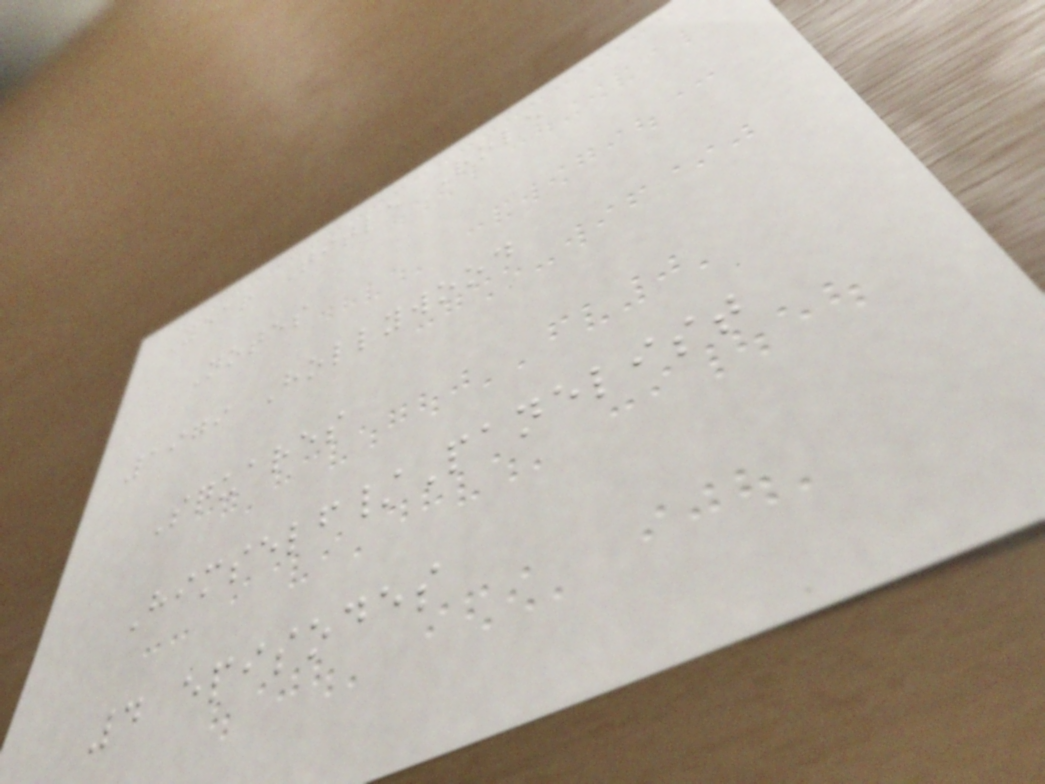Year Title Role
Notes
1979 Hollywood
Squares
Himself/Panelist
4 episodes
